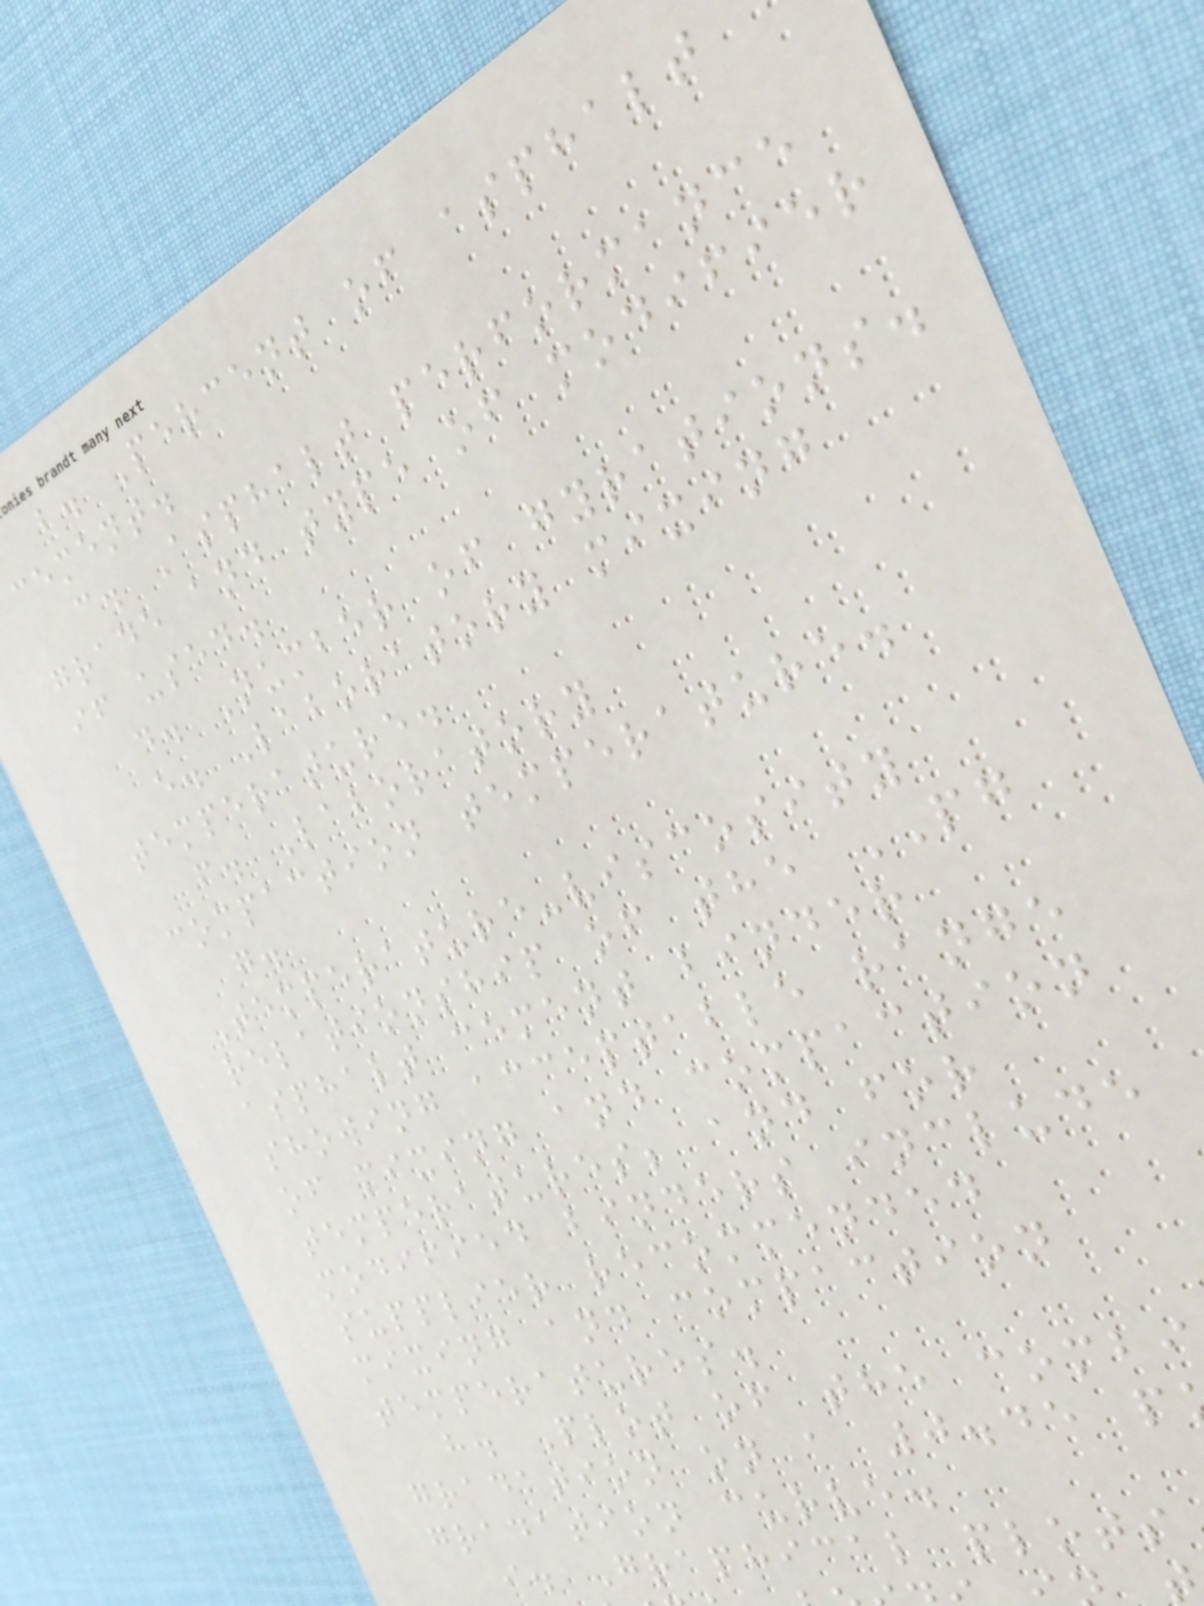b. Percent of asphalt
cement.
c. Asphalt performance
grade and type of modifier
if used.
d. Number of gyrations.
e. Laboratory mixing
temperature.
f. Laboratory
compaction temperature.
g.
Temperature-viscosity
relationship of the PG
asphalt cement binder
showing acceptable range
of mixing and compaction
temperatures; and for
modified binders include
supplier recommended
mixing and compaction
temperatures.
h. Plot of the combi
gradation on a 0.45 p
gradation curve.
i. Graphical plots
